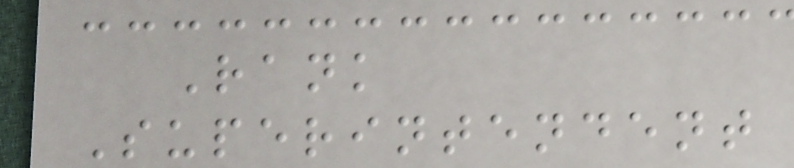Rank
Superintendent
